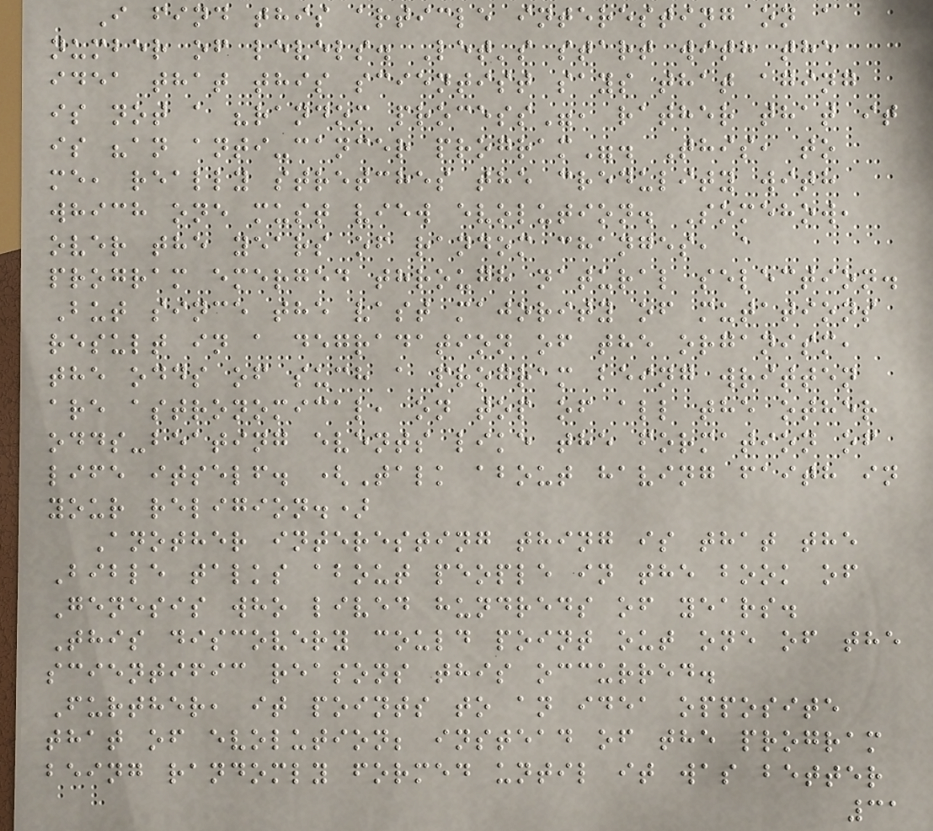I find this article interesting on a
number of levels. Let's start with the
idea that this scientist says that aging
is not a "random process", rather that it
is "an anti-cancer program". This, to
me, really stretches the credulity with
which one must view evolution. Somehow,
over the years of random changes, a
program emerged through natural selection.
But since the vast majority of mutations
result in a degradation of the organism,
the odds of such a program being written
are astronomical, on top of all the other
odds-beating events like the formation of
life itself. (Talk about having faith in
your religion.)
Another interesting thing is that the
Bible talks about people in the book of
Genesis who lived hundreds of years.
This discovery could point out one of the
scientific reasons this occurred.
Further, it points to an idea opposite
that of evolution; instead of the program
being randomly formed until it was better
31
